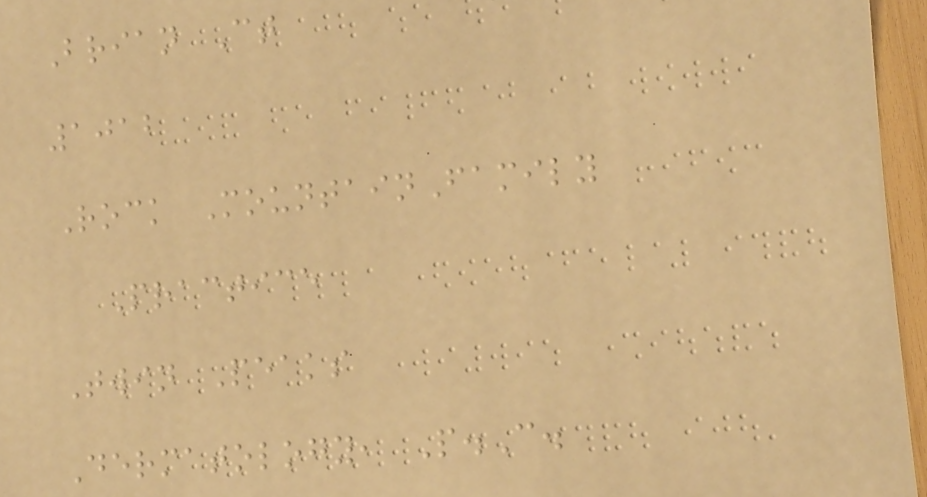Brian Ct
1012
Rock MountainFamily
Practice
Twin Peaks
Dermatology, P.C.
